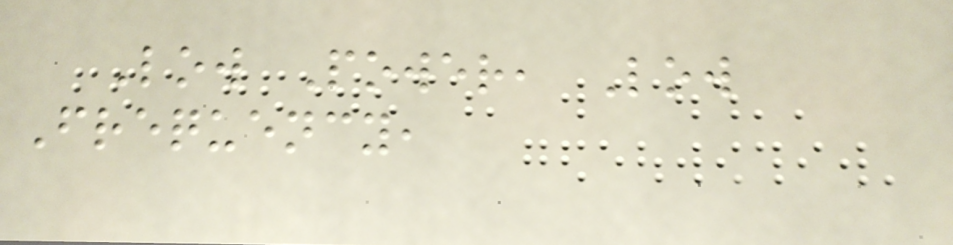Low Power, Low
Frequency,
